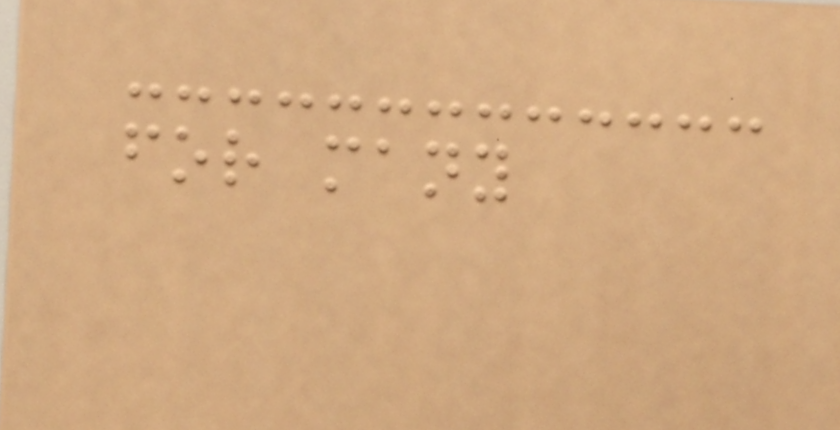for many
